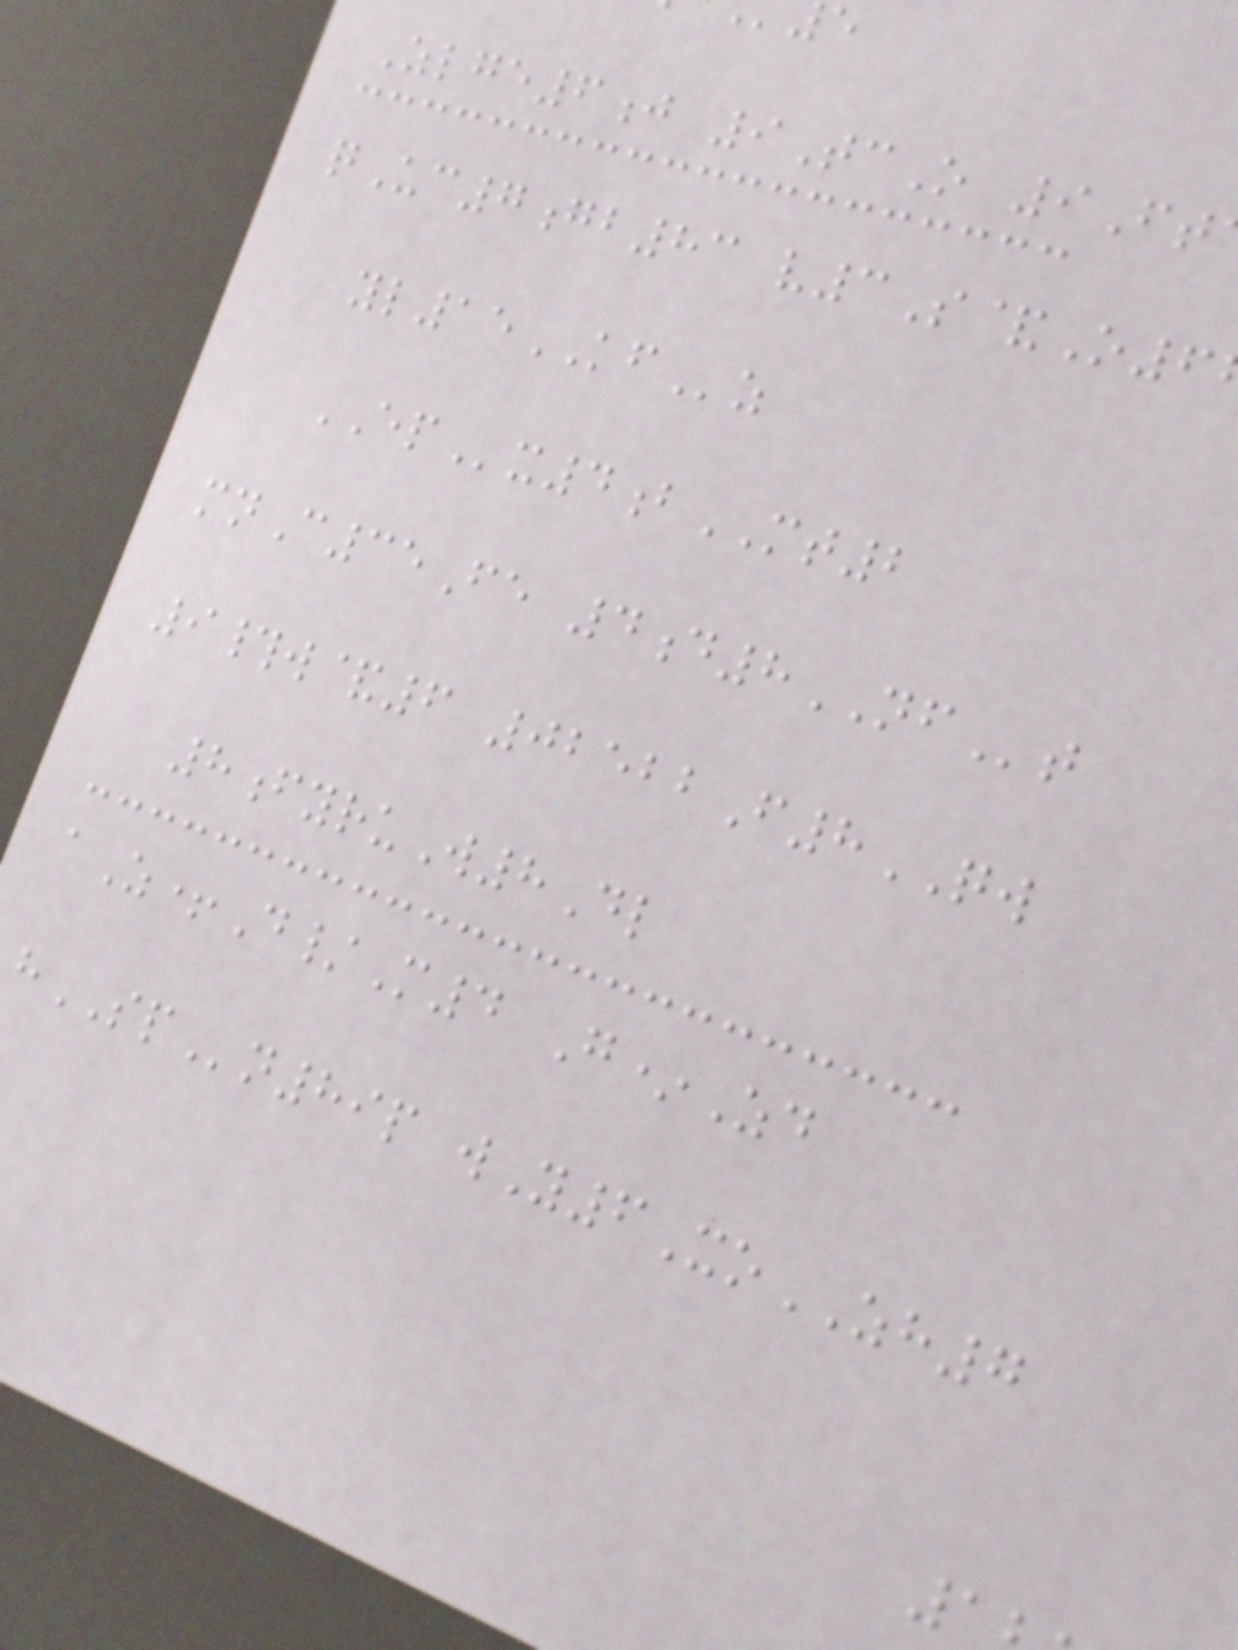Zlge6j 9TcO 9Ft
qUc7gb83 v3S&O6
yl15KFz
EPx4bMT2
mnC35Fe 4d8NFt
9#w&6 02522F8QW
8fyruW8Dl
aZ+D/M4 G*Zd
hSPn89p wY6XoZH7
